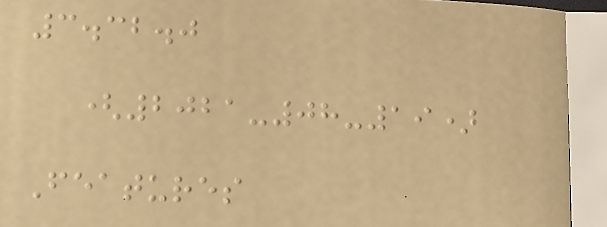3.32.0
(2021-08-19)
Features
